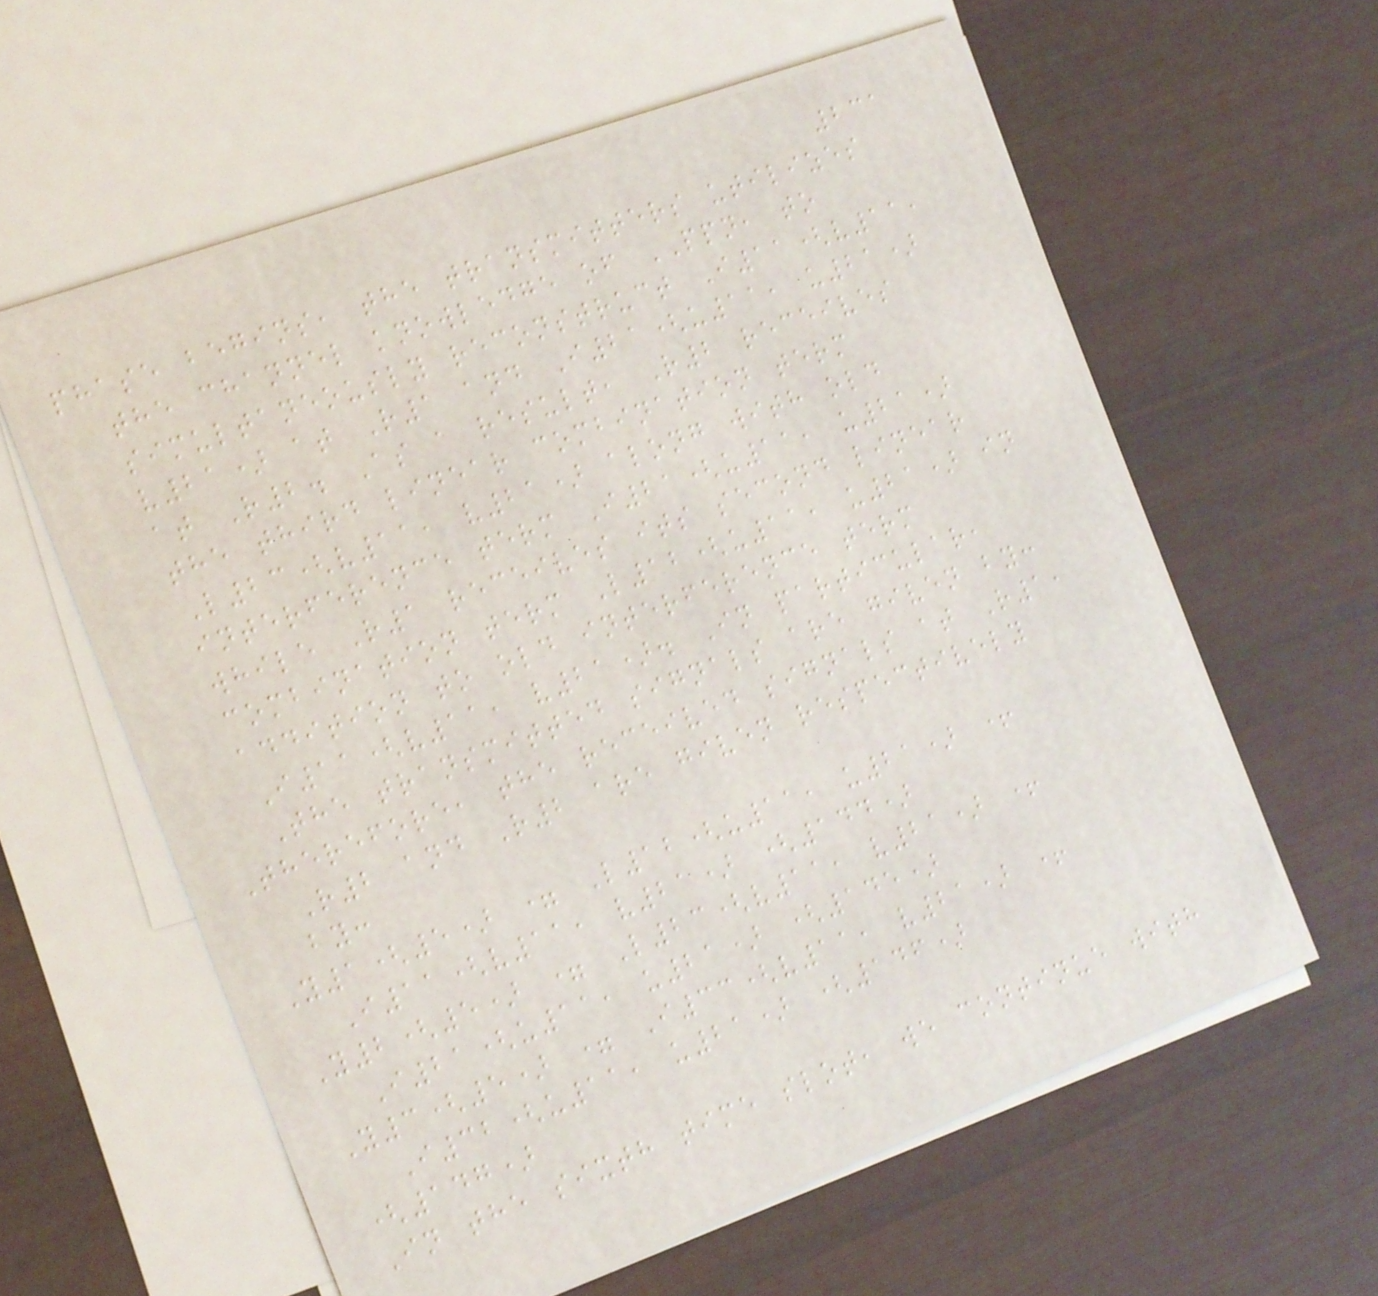231
phase begins, the transmitters utilizes
the channel knowledge of PPN, to
simultaneously reconstruct I11(v11,
v21) at R1 and I21(u11, u21)
at R2. As a result, R2 receives
the third linear combination term
L23(v11, v21) along with old
interference term I21(u11, u21)
while R1 receives its second linear
combination term L12(u11, u21) in
addition to old interference term
I11(v11, v21). In particular,
The transmitted signals are given by:
Therefore, the received signals at R1,
R2 and R2 are given respectively
by:
Y1(5) = L12(u11, u21) +
I11(v11, v21) (144)
Y2(5) = L23(v11, v21) +
I21(u11, u21) (145)
Y3(5) = I33(v11, v21) +
I32(u11, u21) (146)
(147)
In the sixth time slot, we continue with
